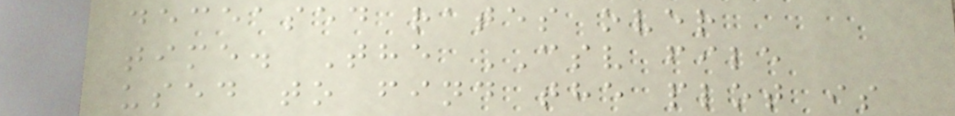deceased rates over
time. The CSV file
used to find the plot is
